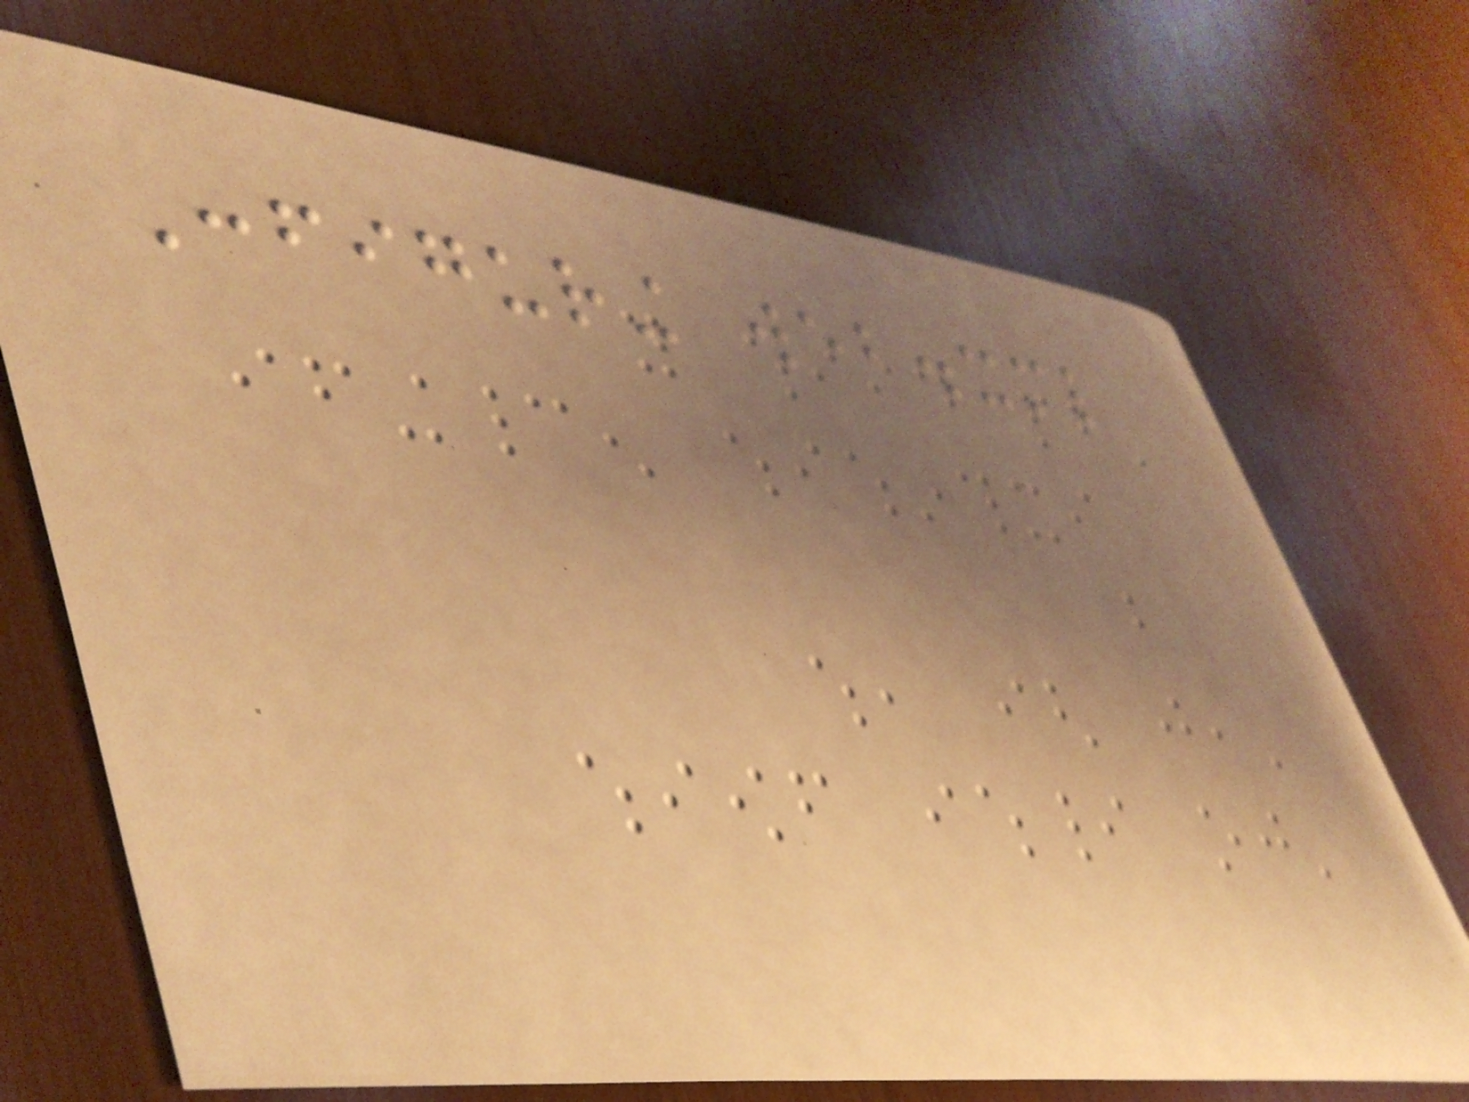Configuring web.xml
